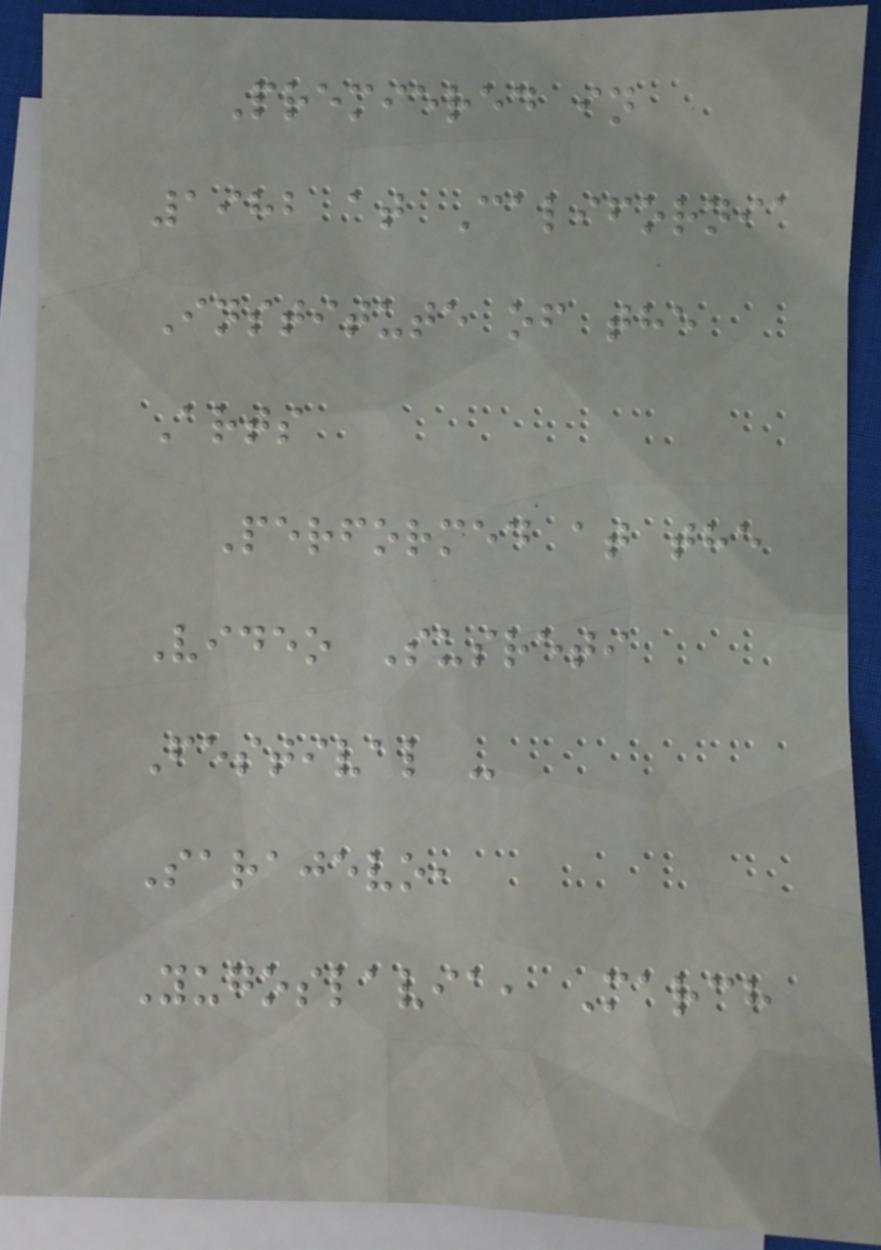Premiered in
1982 at California
Institute of the
Arts
Performed at the
Video Susreti
Festival -
Sarajevo,
Yugoslavia, March
